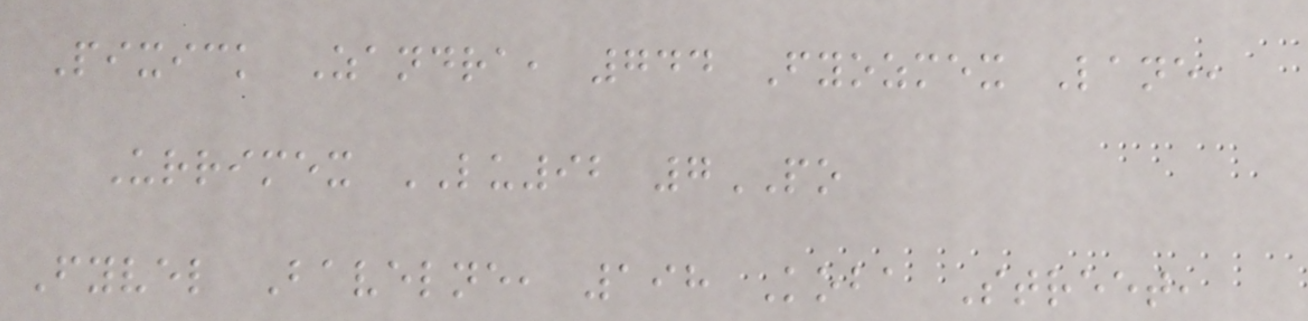Pixick Zandra, 744 Fyozmex Lane,
Urrimex LU92 7PO
Fyvel Bavelne, 198 Koba Street,
